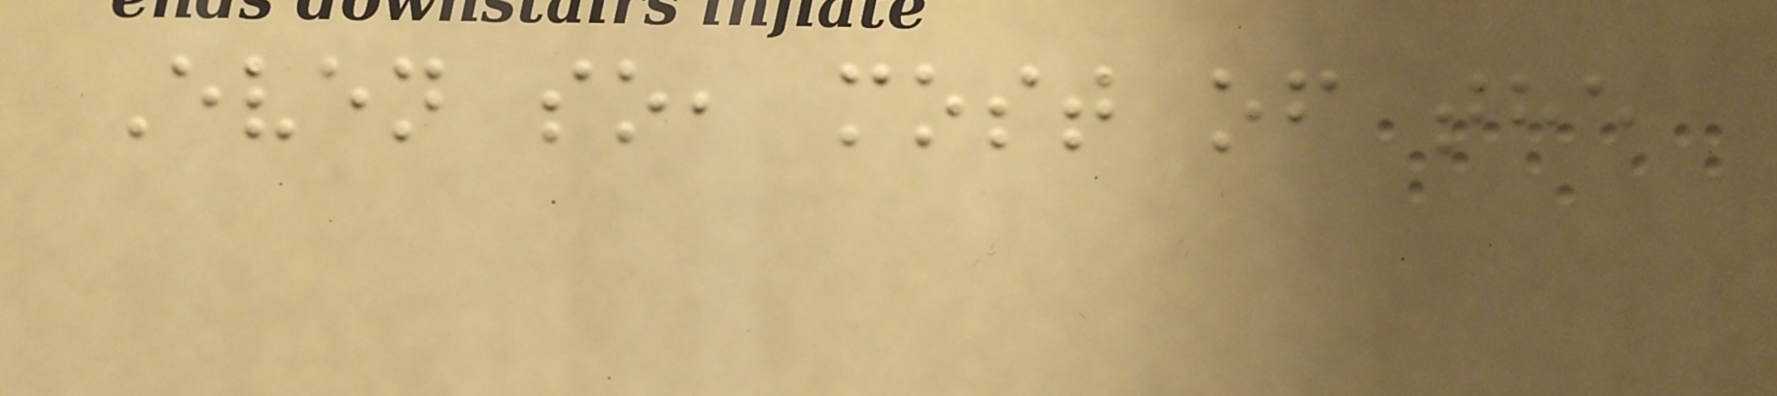Even so, most of the
